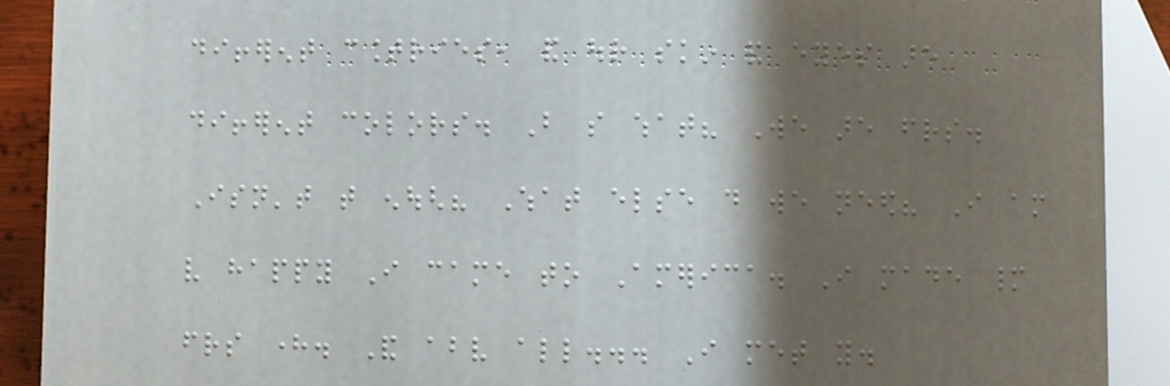different countries, and our skin and eyes are
different colors. But so what? We are friends.
Isn't that enough? What else do we need? I am
very happy I came to America. I made many
friends here. And above all... I met you.
